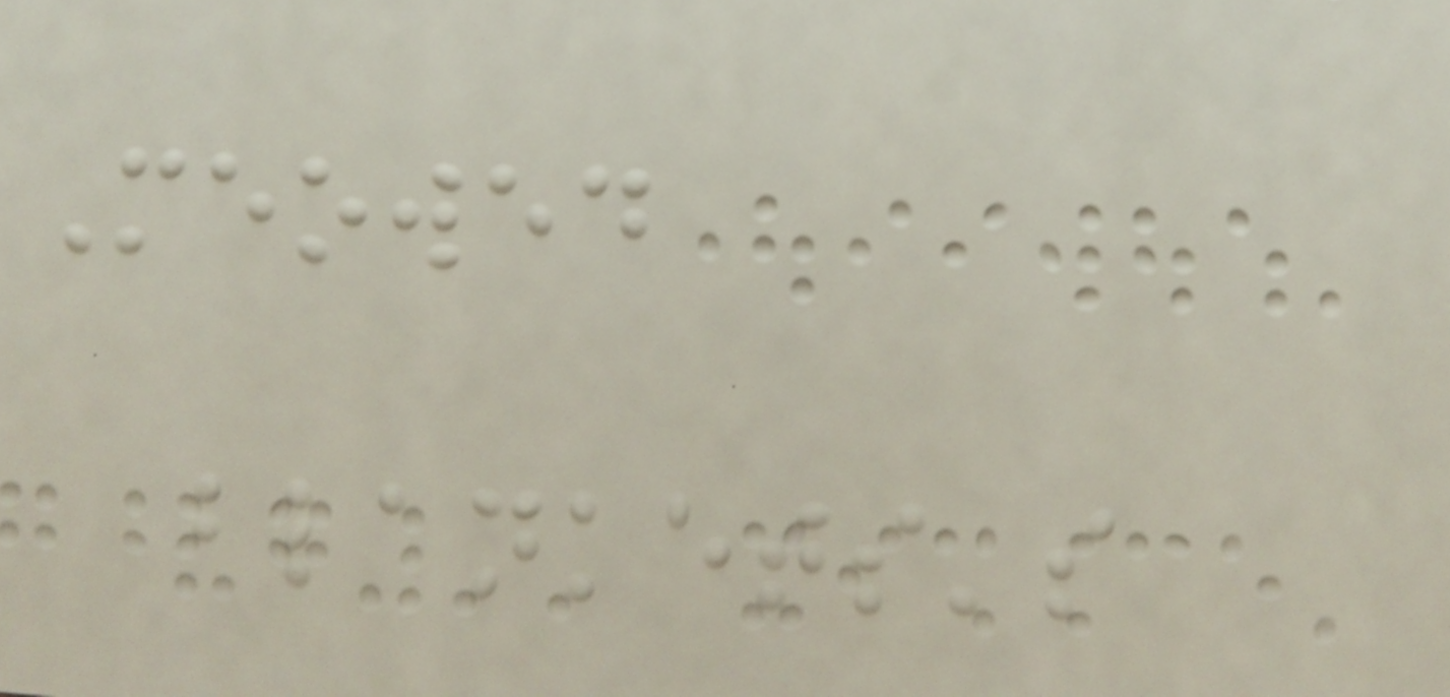Meowed
blankets's
